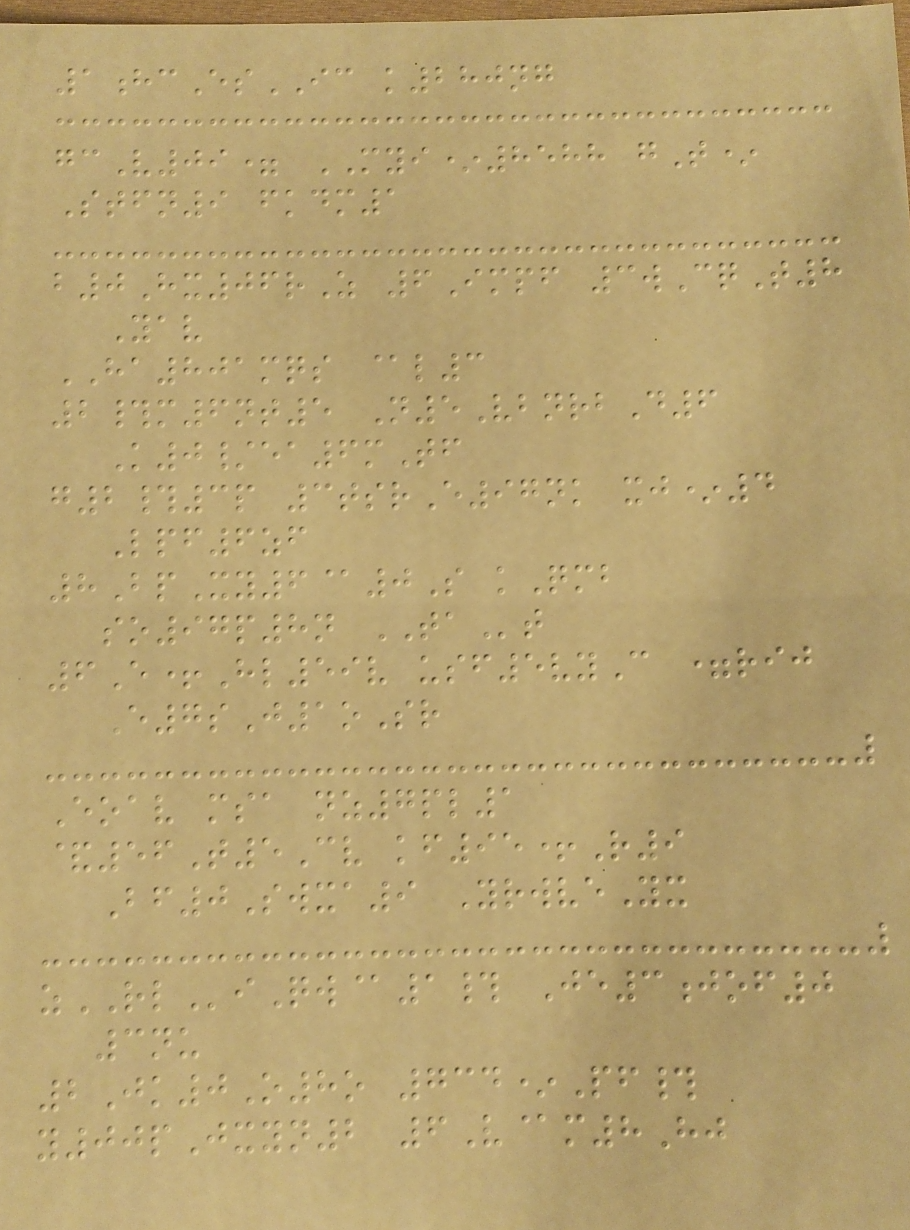1hcEsIC k280ng
gcV09= MYI*8588 gT*
Stfn9 fkdm1
b0Hx06rZ 6Impf 3wCqT8
Yav
HA801mqs @l3
2#m6nt5 N5VbnrbD6
K0/ea6mTf
g2#3p 3tsrE97nk xj*4
Lpf6zf
8BpXy6@0S kQmb
so97p8n TAt
6E+Hl59v usf5vyC =rij
E7sJ1oSr
Eoav msa nz7pl1
&56T5Cv kf95+R9
Bf0Swxa9 YrwveYx
zRLiQw@1# Je3jof0
3nu
2Jk0O8o 734*Pf#
y00pJxyn2 6V@m8Hj
